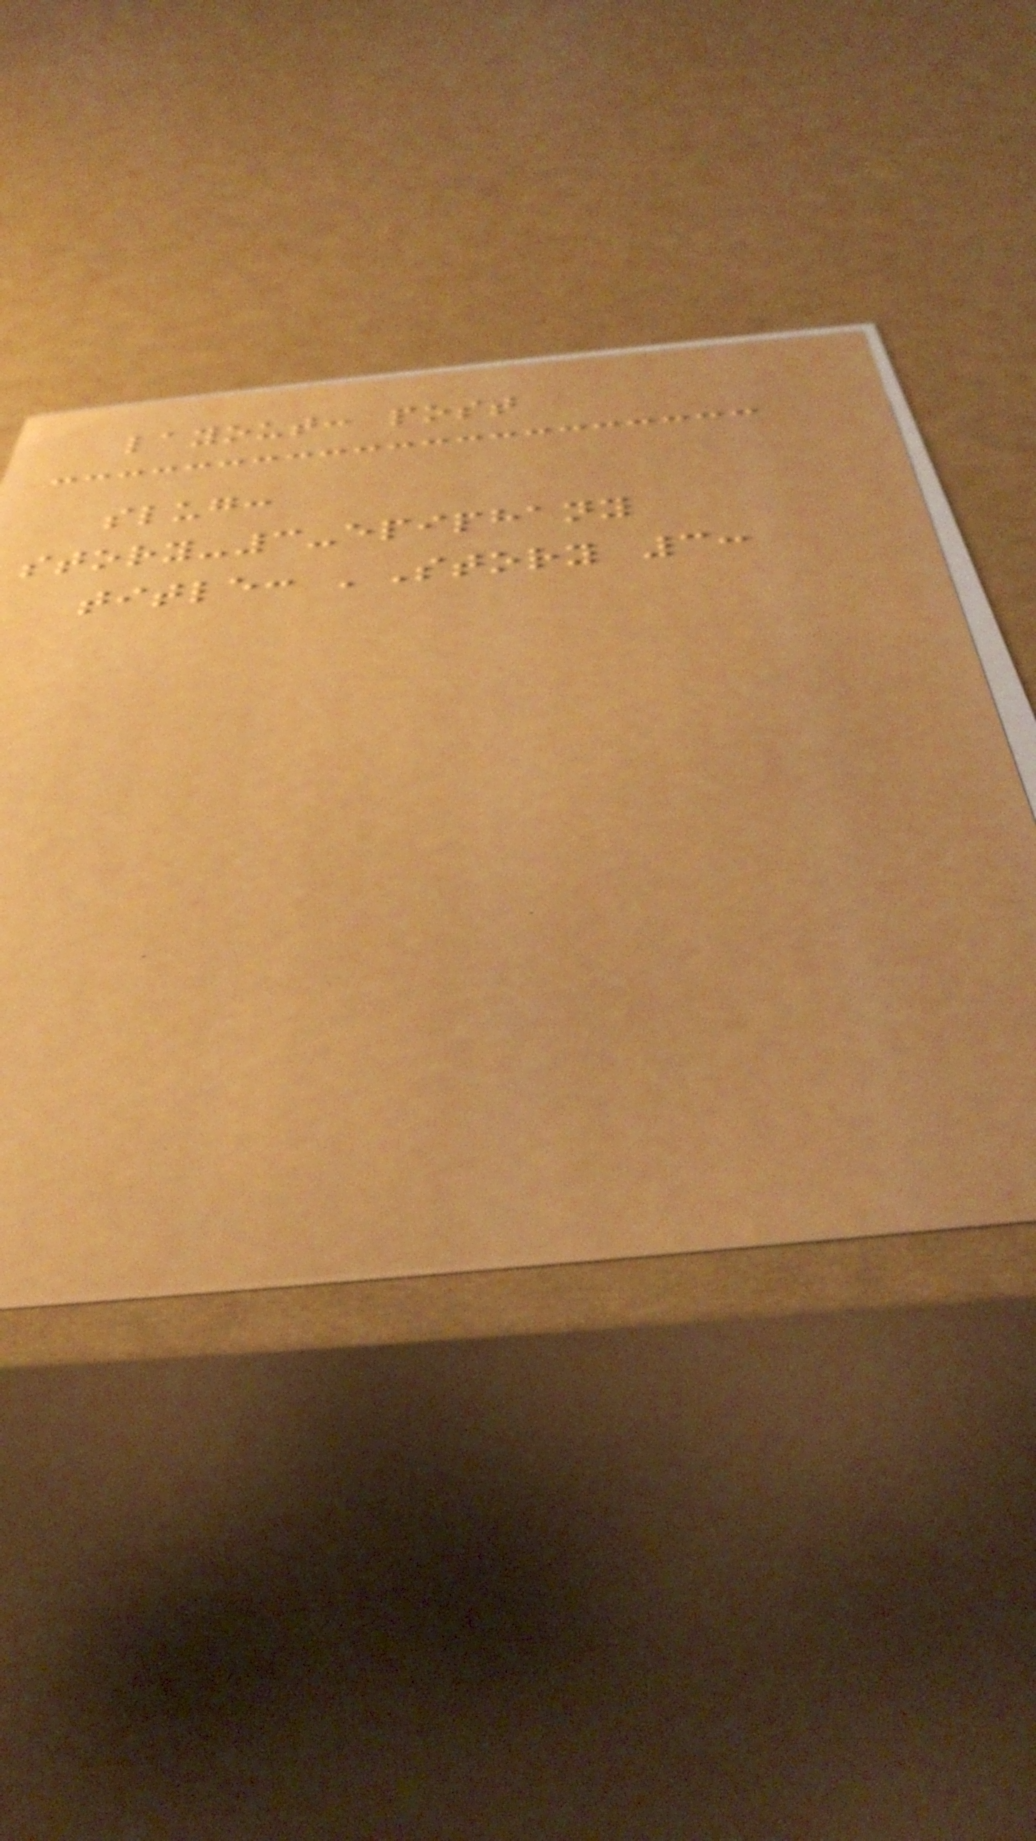layout: post
slug:
story-3-epiphany
title: 'Story 3:
